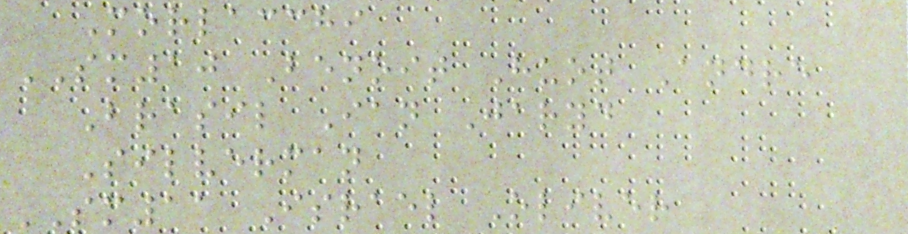Morlacchi
SM10 Benoit Huot Andre
Brasil Ian Jaryd
Silverman
SM11 Israel Oliver
